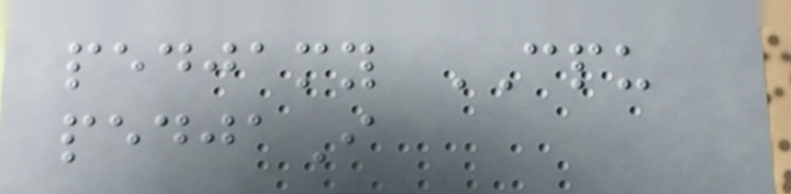pedjamy CPU
pedjaI
